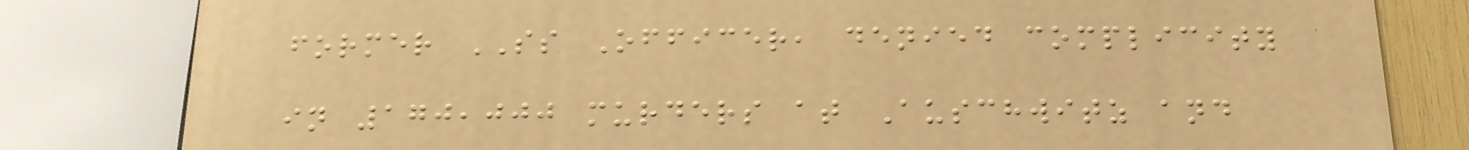former SS Officer, denied complicity
in 170,000 murders at Auschwitz and
